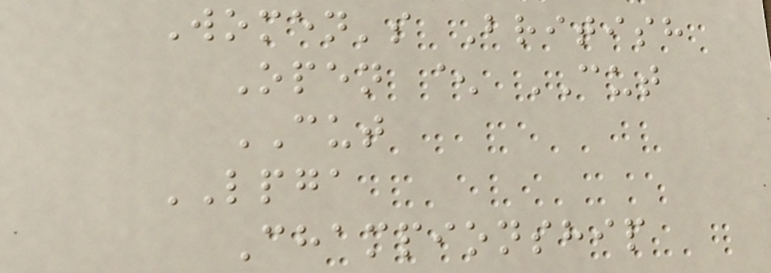Women's British
Open ^ CUT
CUT
LPGA
Championship
